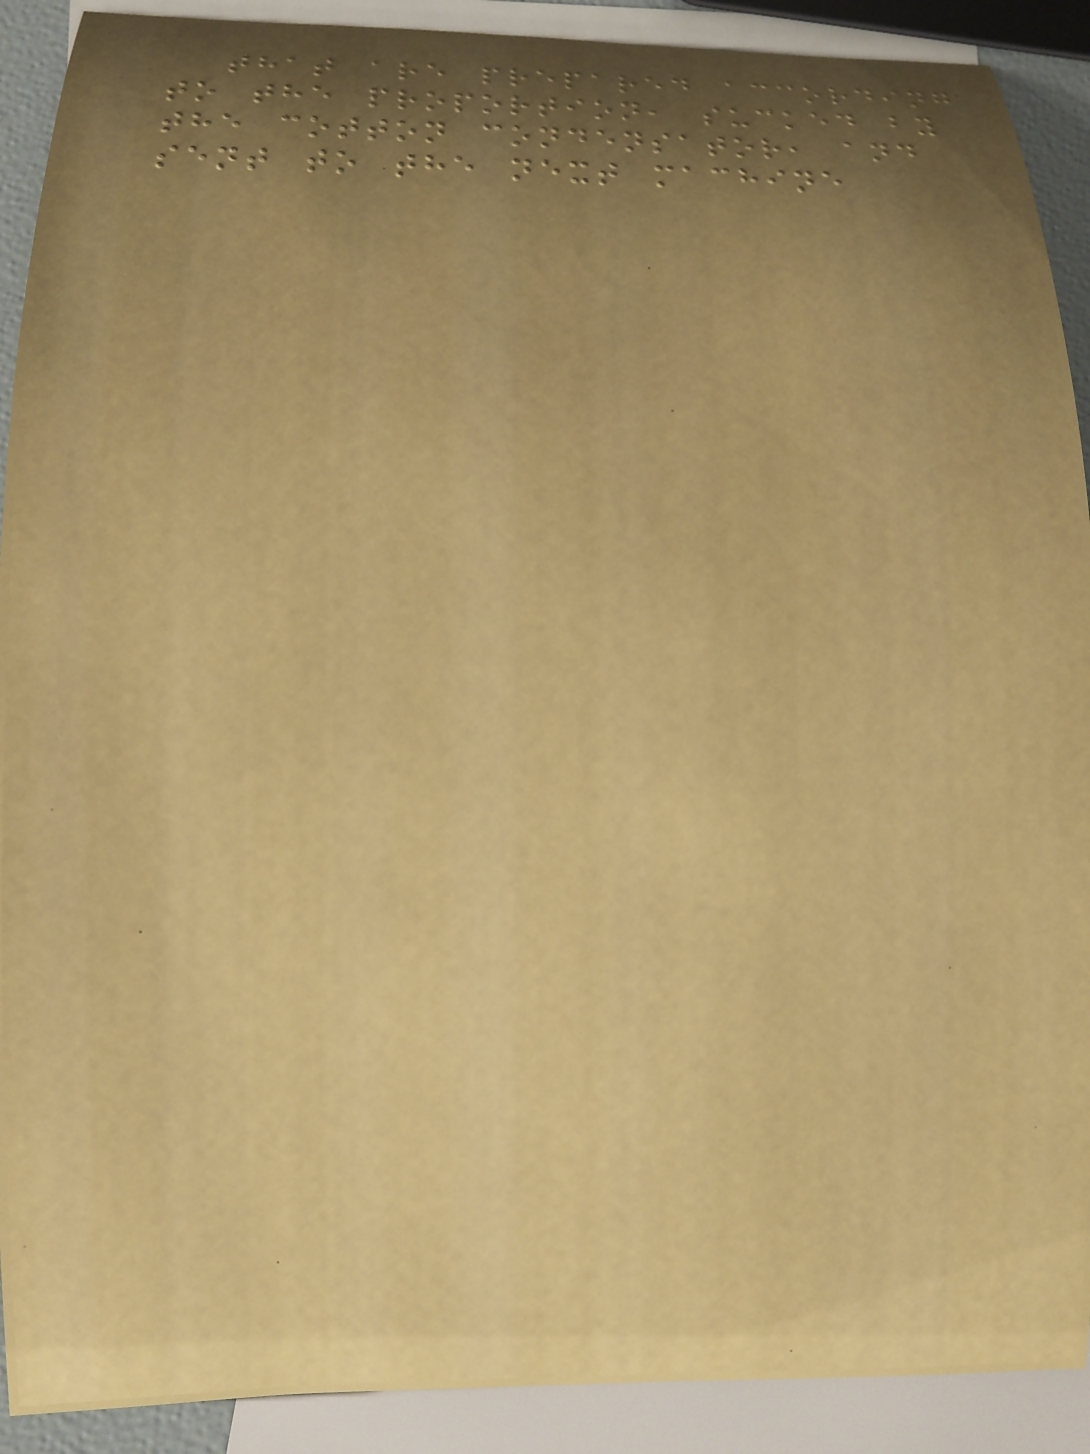that are prepared according
to the proportion, sucked by
the cotton condensator, and
sent to the next machine
